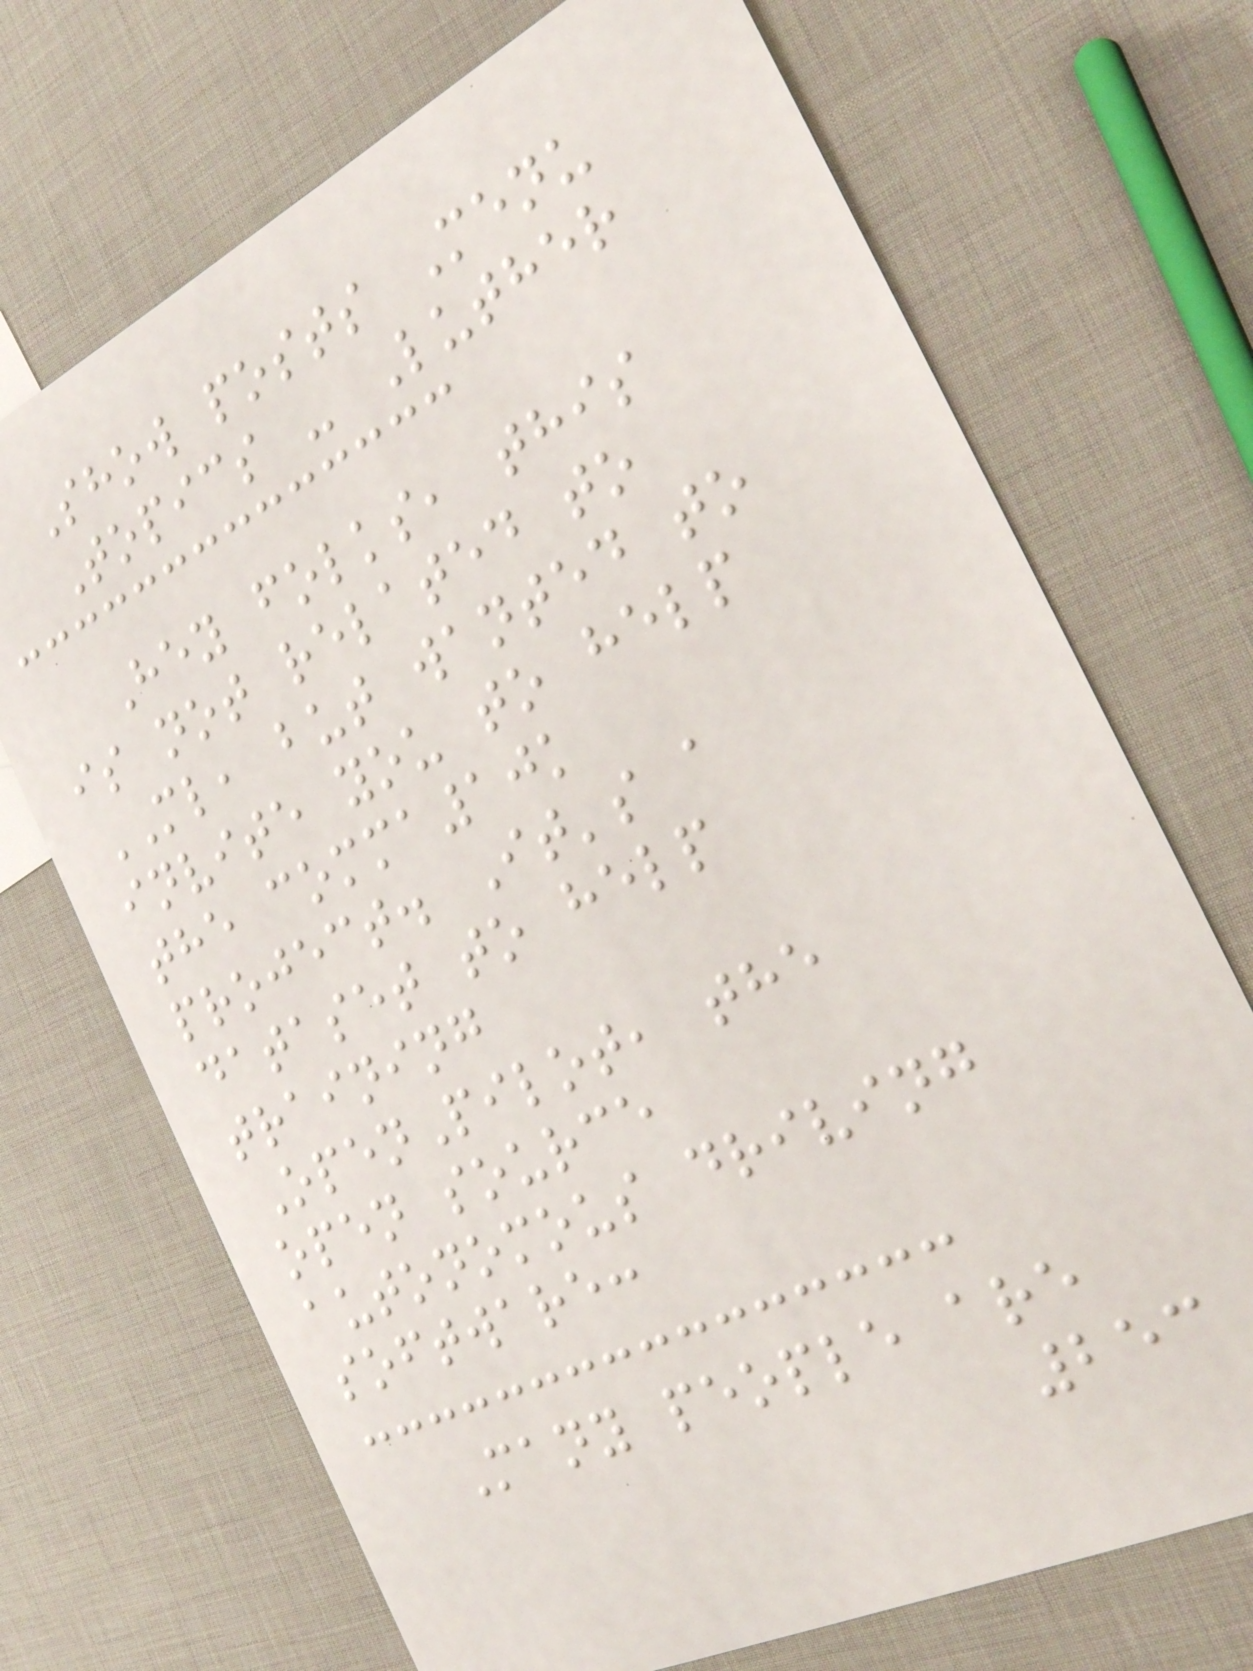Show posts Menu
Topics - Luther
Hey folks, this
is not related to
ML, but wanted to
invite you to help
the comma10k
project. It's a
dataset to help
training
OpenPilot, the
open source
autonomous driving
software:
Many people are
253
